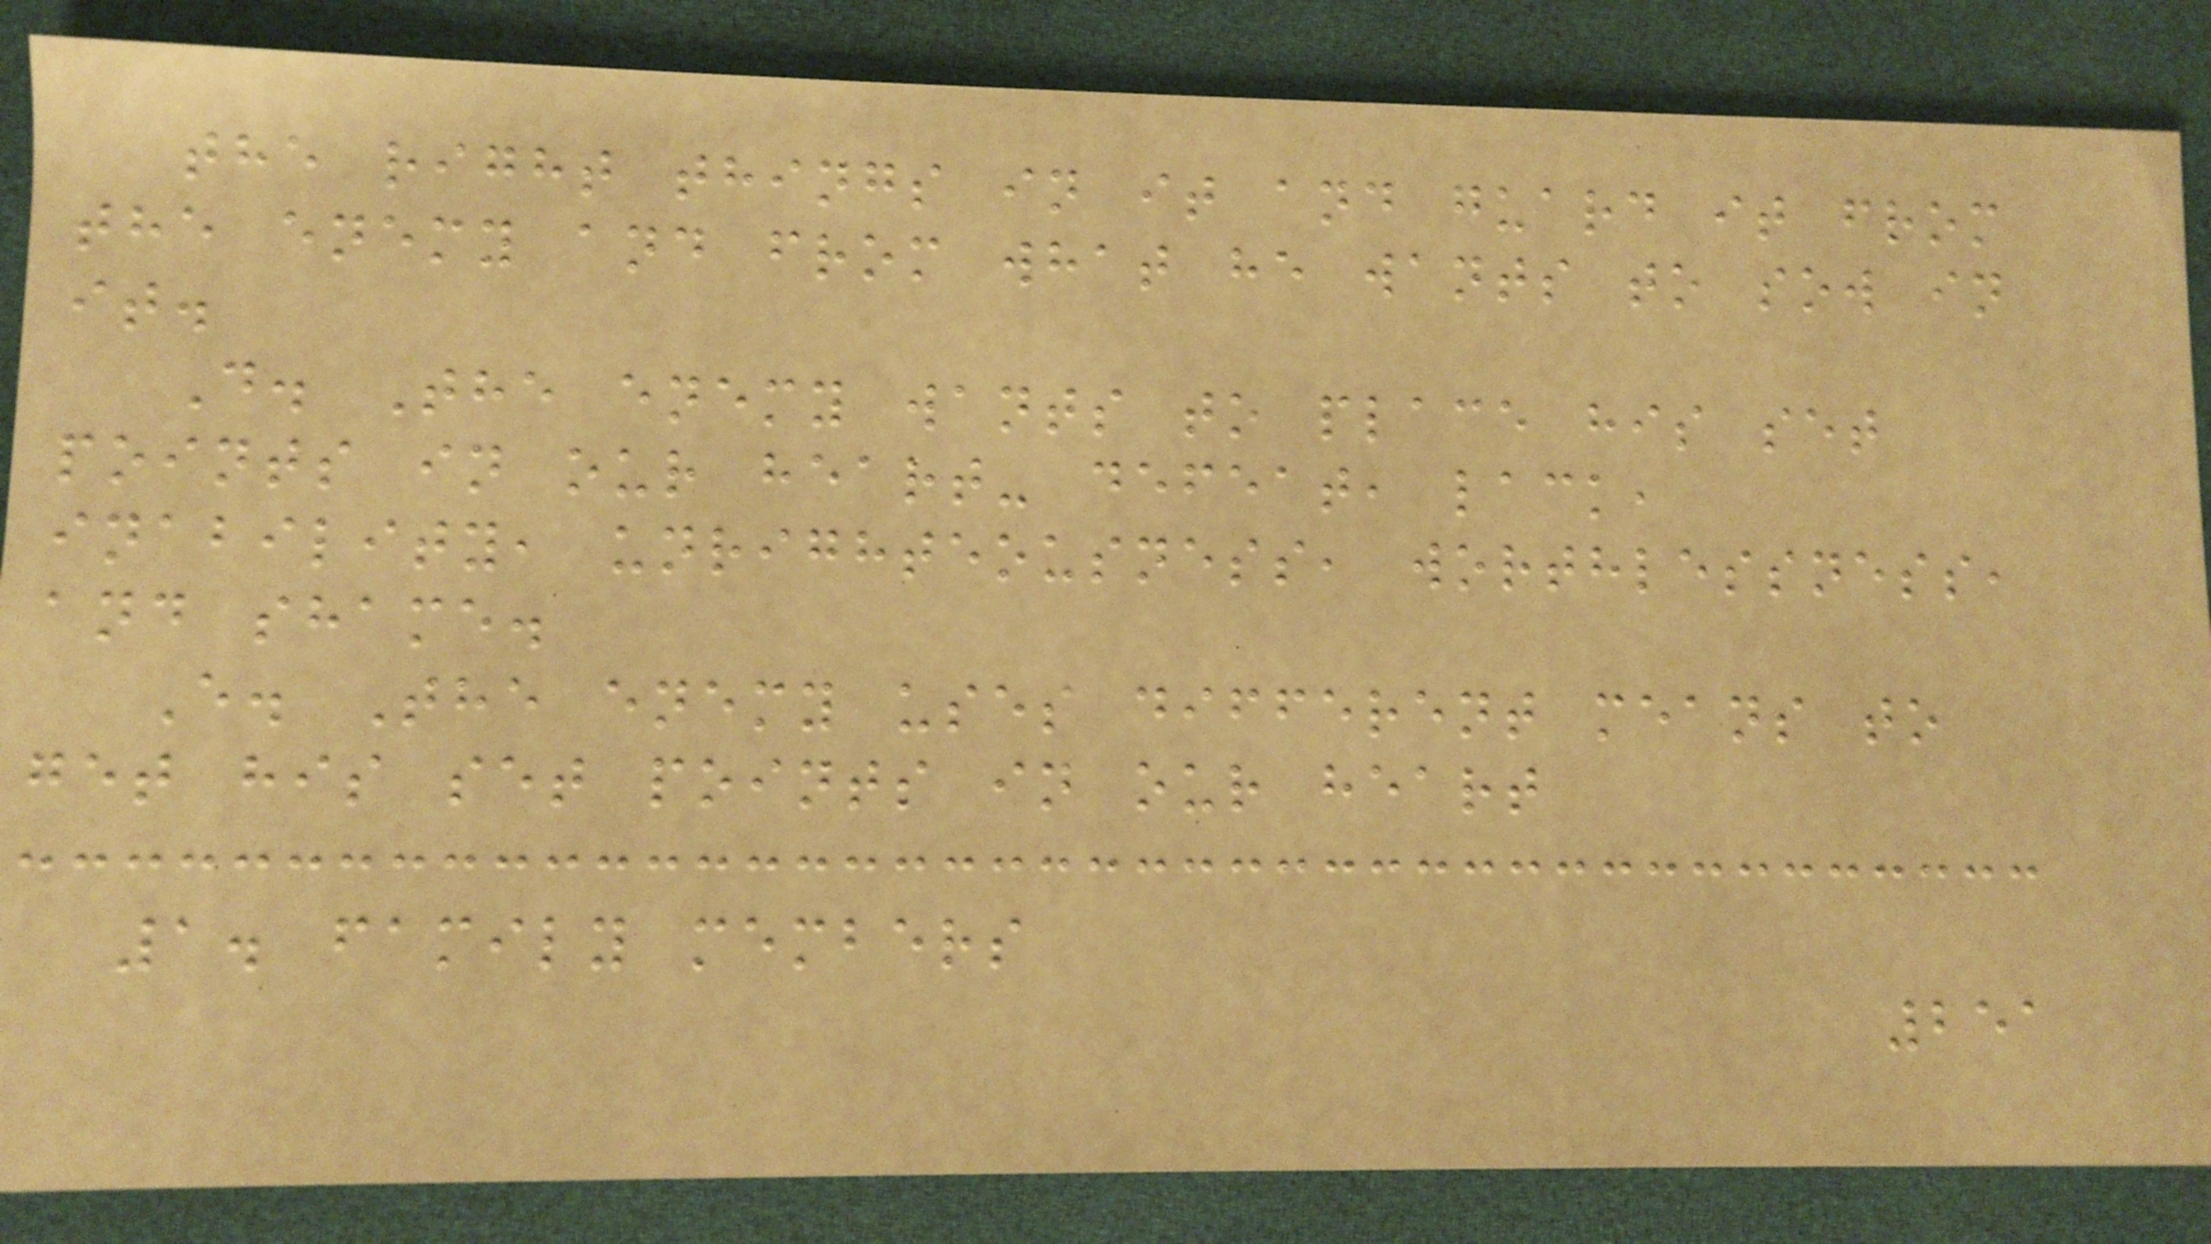the right things in it and guard it from
the enemy and from what he wants to sow in
it.
D. The enemy wants to place his set
points in our heart- defeat, lack,
inability, unrighteousness, worthlessness,
and shame.
E. The enemy uses different means to
get his set points in our heart
1. family members
251
